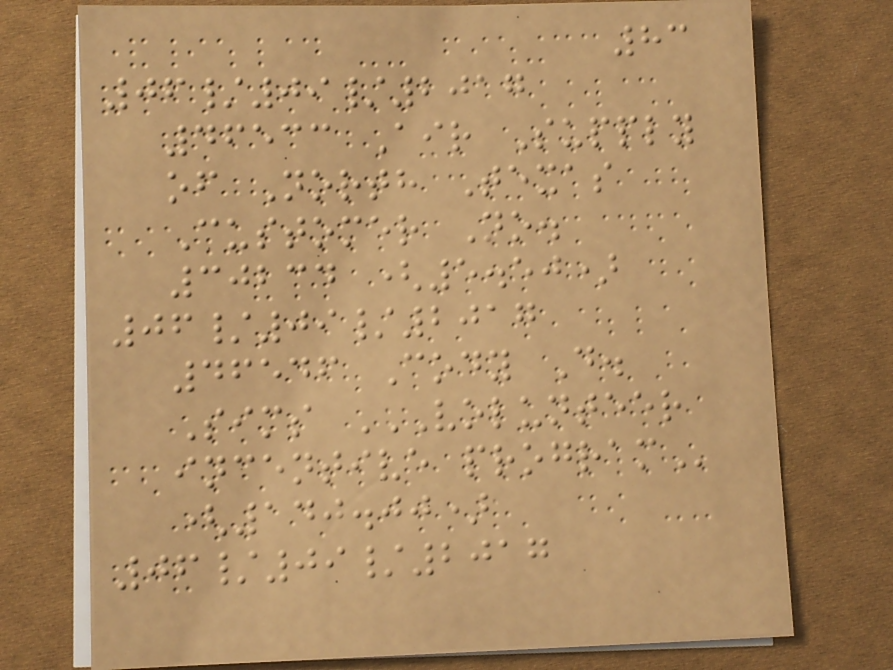83
06/09/2017
46533 Air Supply
of North Texas
Customer No.
30234 (5.50)
06/09/2017
46546 Cody D.
Sims VOLUNTEER
INCENTIVE PROGRAM
(140.00)
06/09/2017
